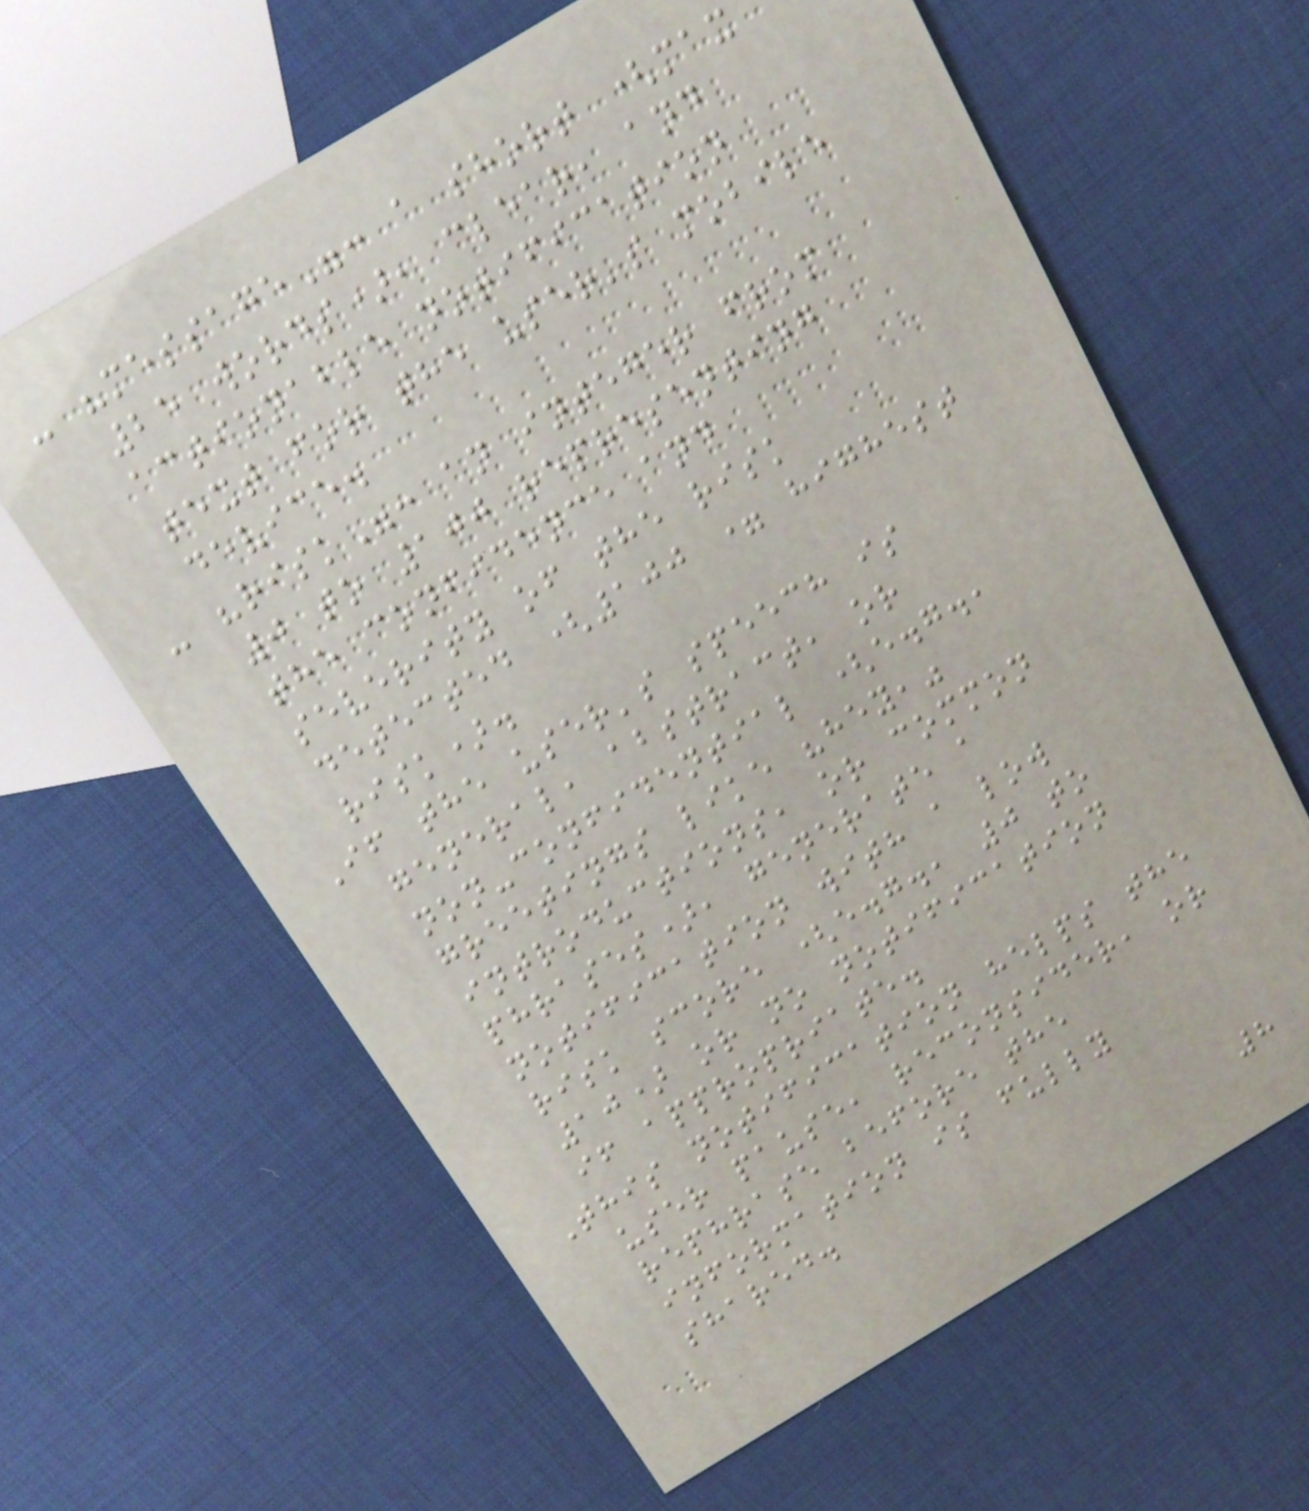- "message": a short (max
25 words), clear, and
actionable notification
text for the user's mobile
device.
- "risk": an integer from
0 to 100 representing
the confidence and
severity of the risk
detected (100 = highest
risk).
If the user's speech is
general, abstract, or
non-confidential (e.g.,
greetings like "hey,"
introductions, or common
phrases), generate a
notification with a low
risk score (e.g., 0 to
10) or no notification
if appropriate.
This notification helps the
user pause, reconsider, or
rephrase before the
information is fully
shared.
8
